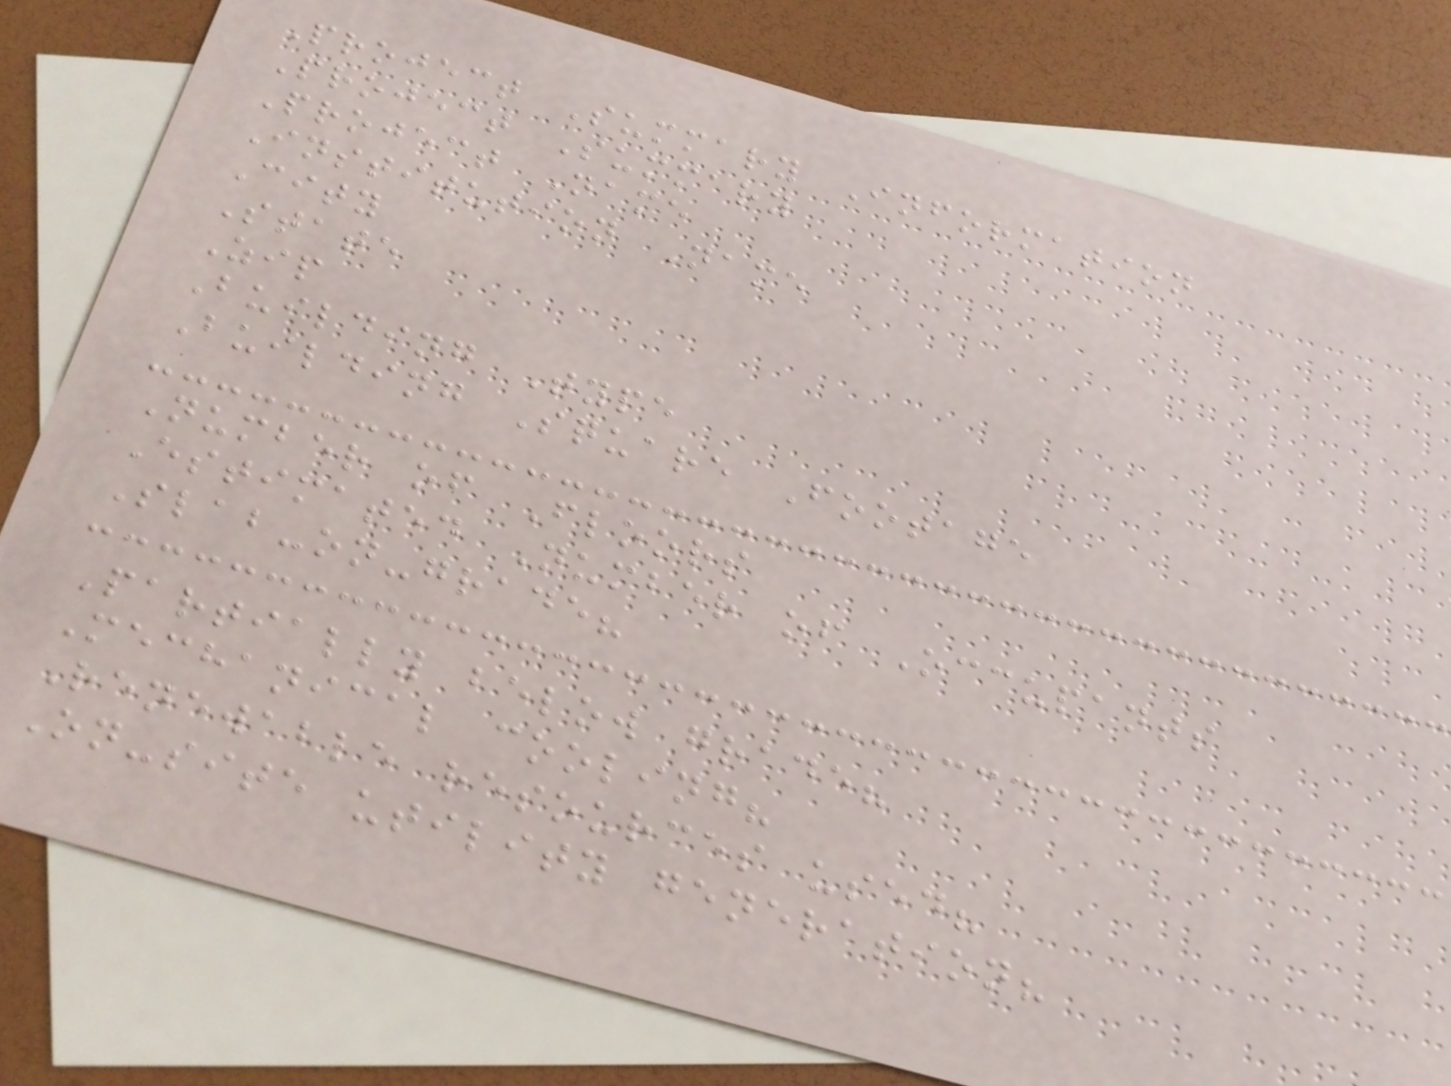Project Summary Information
Project Summary
Project Name
Institution Name
City
State
Zip
Building Type
Building Square Footage
Number of Floors
Estimated Number of Occupants
Slab-on-grade?
Partially below grade?
Mechanical cooling?
Renewable resources used?
On-site utility generation?
